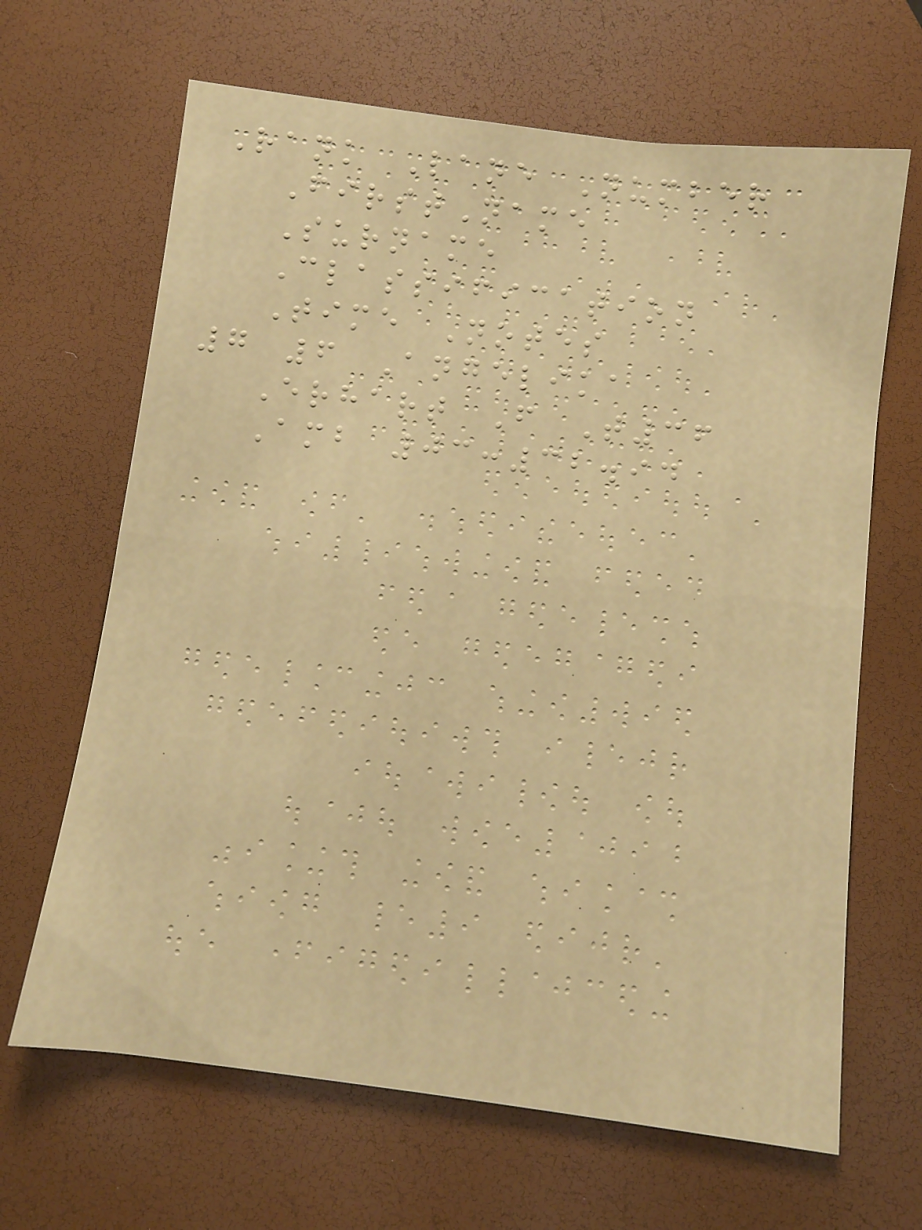Rank Lane Number
FirstName
Surname
Classification
Time Notes
7 6 Angelika
Erhart F T36
Amb 03:32.94
